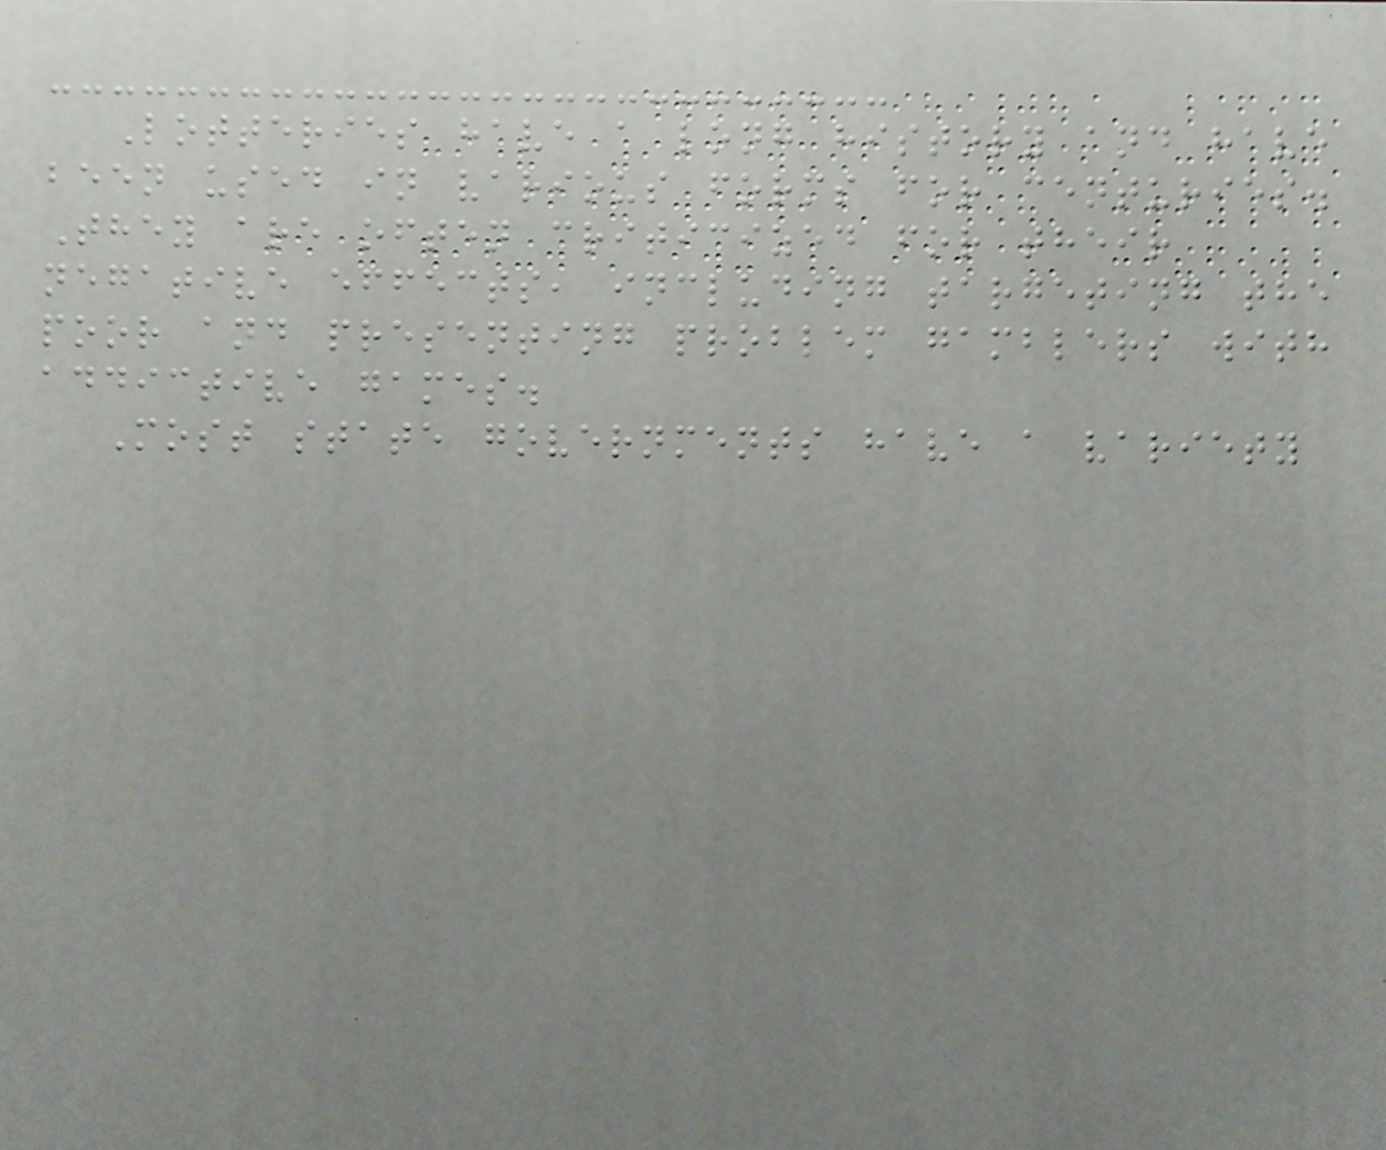Lotteries have a long history and have
been used in various forms for centuries.
They are often criticized for their
negative effects, including targeting the
poor and presenting problem gamblers with
addictive games.
Most state governments have a variety
